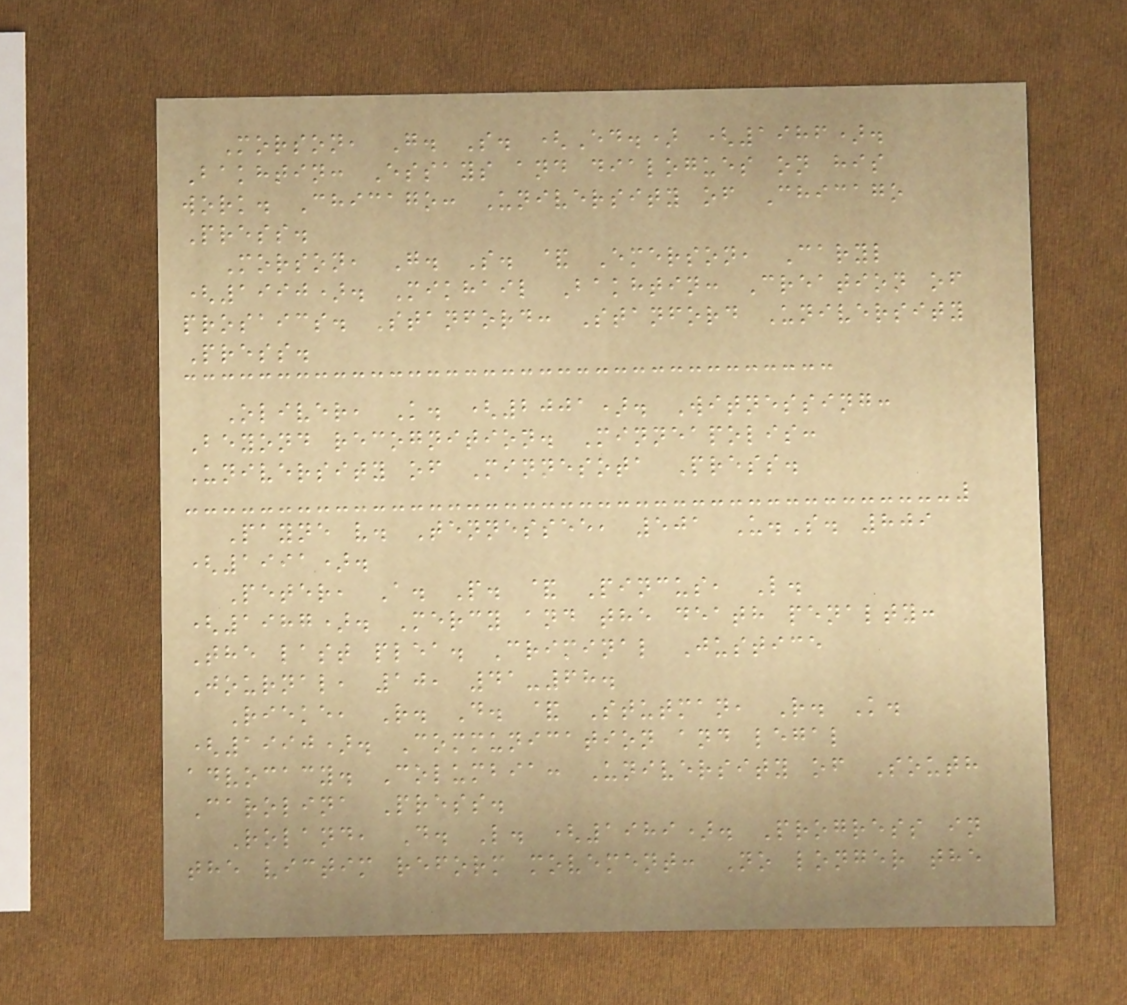Morson, G. S. (Ed.) (1986).
Bakhtin: Essays and dialogues on his
work. Chicago: University of Chicago
Press.
Morson, G. S. & Emerson, Caryl
(1990). Mikhail Bakhtin: Creation of
prosaics. Stanford: Stanford University
Press.
Oliver, K. (2001). Witnessing:
Beyond recognition. Minneapolis:
University of Minnesota Press.
Payne v. Tennessee, 501 U.S. 809
(1991).
Peter, A. P. & Pincus, L.
(1987). Mercy and the death penalty:
The last plea. Criminal Justice
Journal, 10, 41-68.
Rieke, R. D. & Stutman, R. K.
(1990). Communication and legal
advocacy. Columbia: University of South
Carolina Press.
Roland, D. L. (1989). Progress in
the victim reform movement: No longer the
